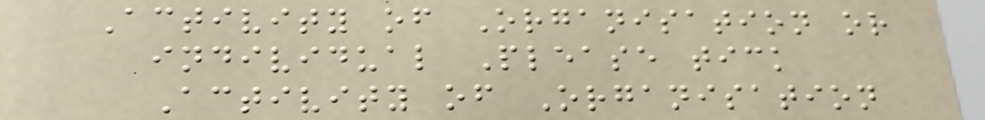Activity of Organisation or
individual Please tick
Activity of Organisation
